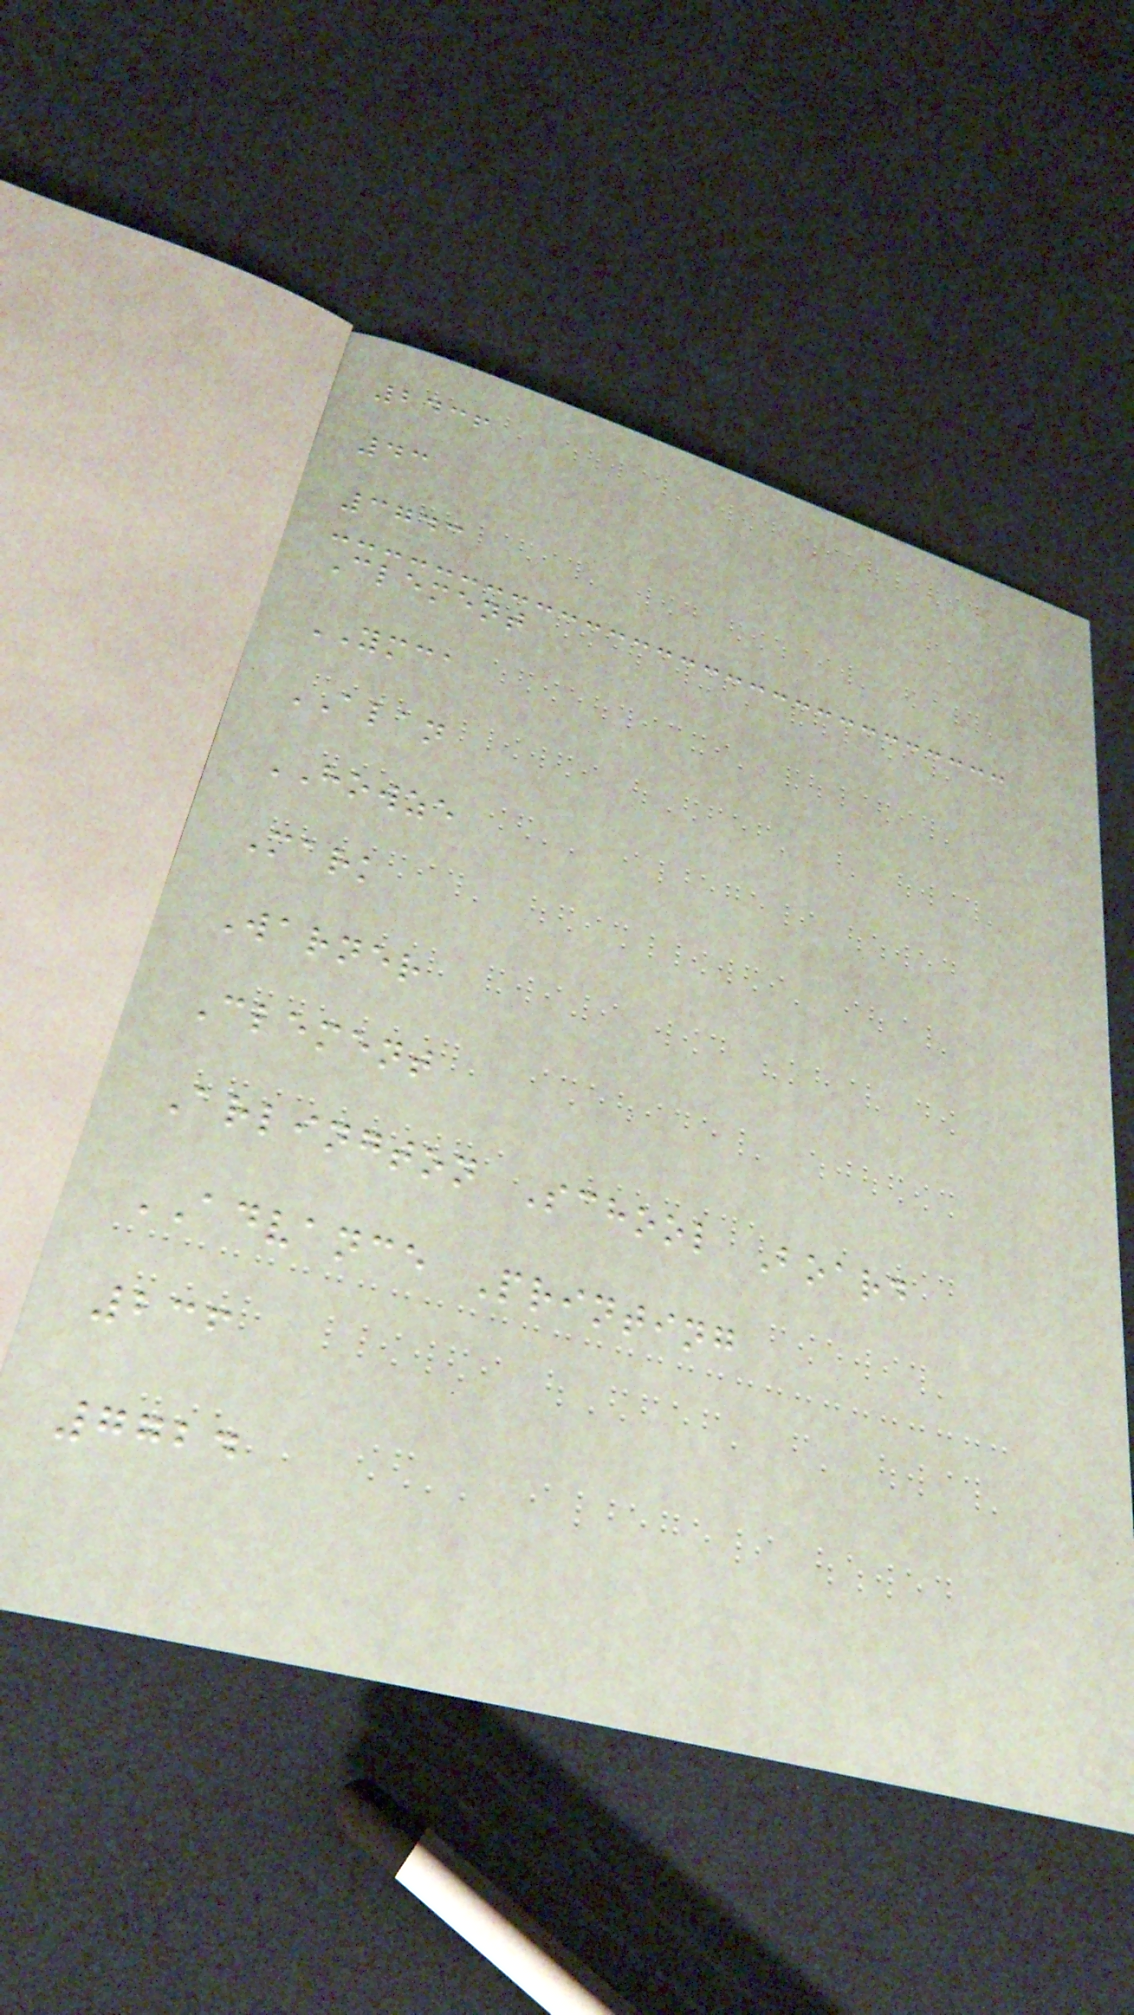2436
43
3743
Clement
YMCA
ALAN
HOWZE
Mark
Warner
Clement
Arlington School Board
ADVANCE Printing
236
7724
